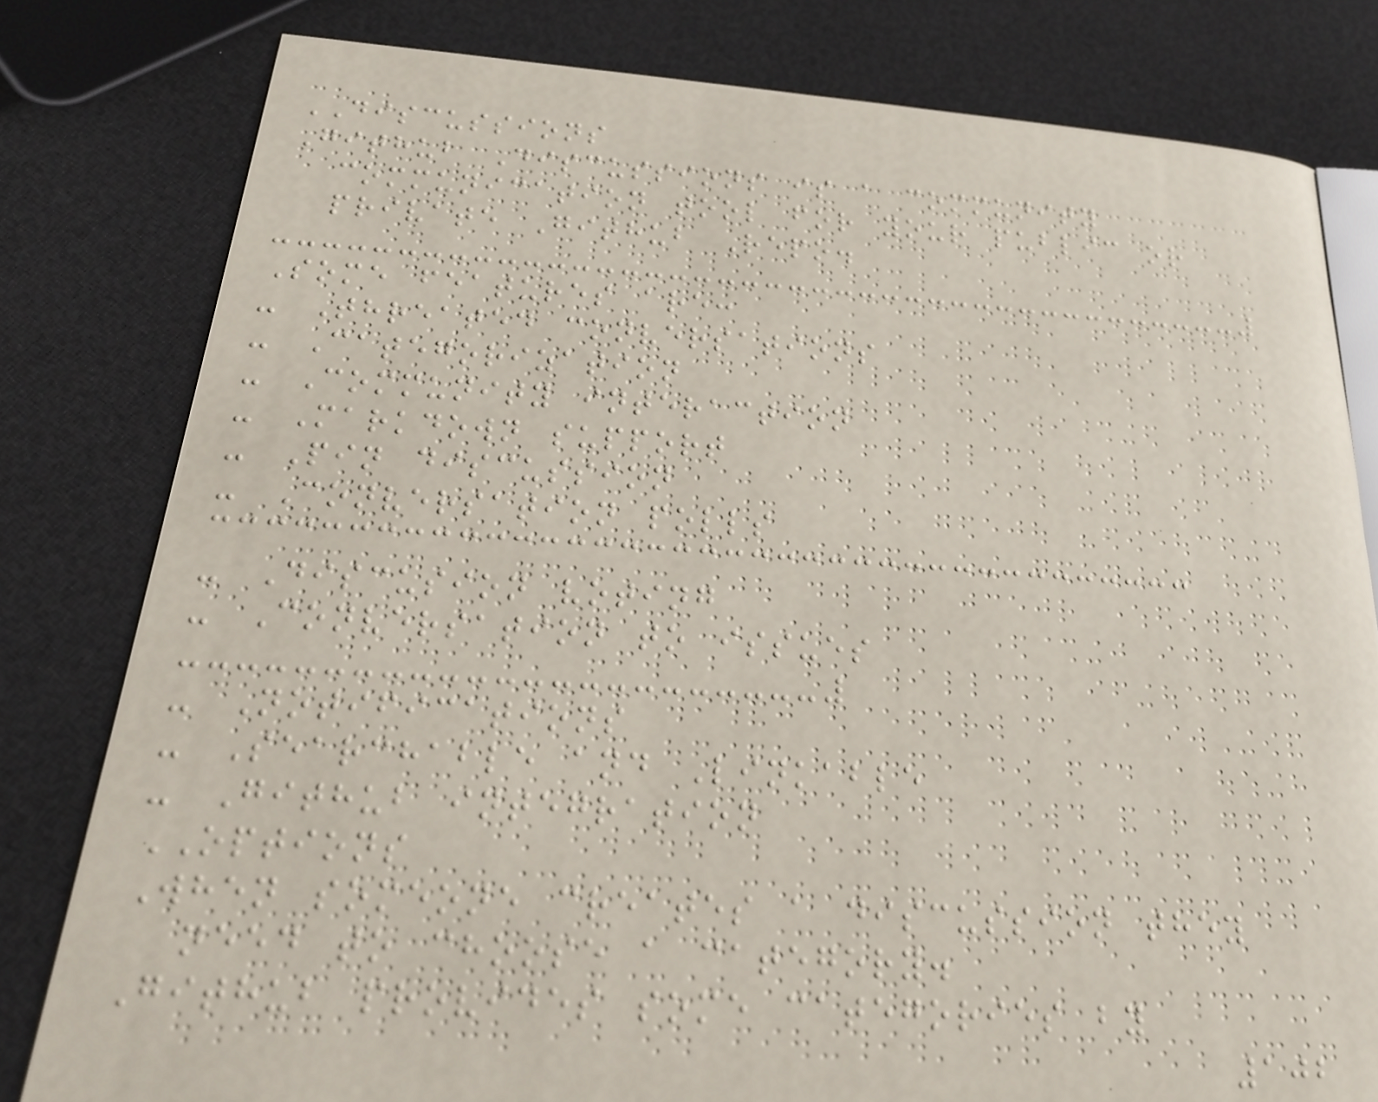DISCUSSIONS
Github Discussions is a community
communication tool for your public or
private Github Repo.
Some features are:
- Threated conversations
- Categorization
- Community interaction
- Markdown support
- Pin discussion
- Conversation polls
- Discusion voting
- Conversation to issues
- Notifications
- Searchable and Linkable
- Github integration
OPTIONS
When someone creates a discussion they
need to choose a category.
Github provides some categories by
102
